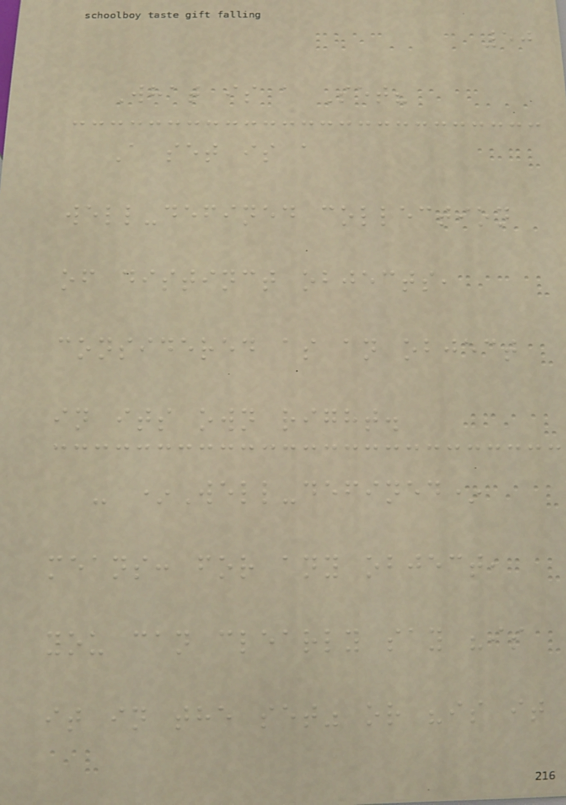50
What is a Set?
A set is a
well-defined collection
of distinct objects,
considered as an object
in its own right.
- *Well-defined*
means: for any object,
you can clearly say "is
it in the set" or "is it
